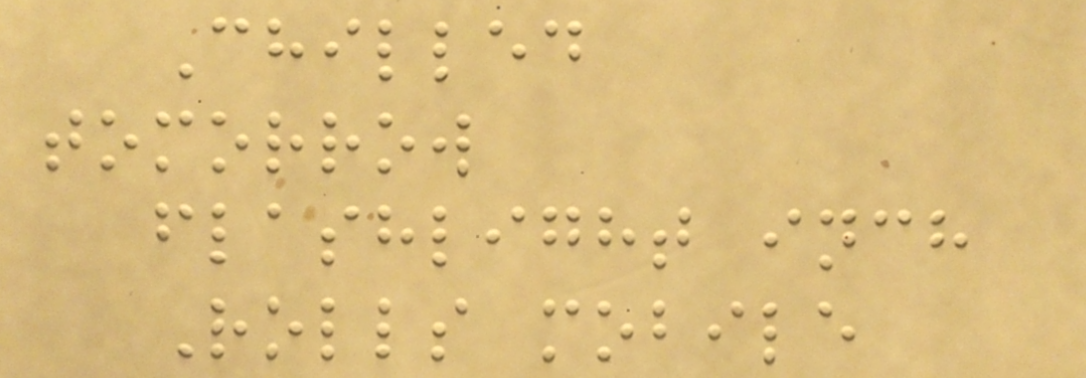Chilled
tomorrow
flashlight inch
Rolls mobile
